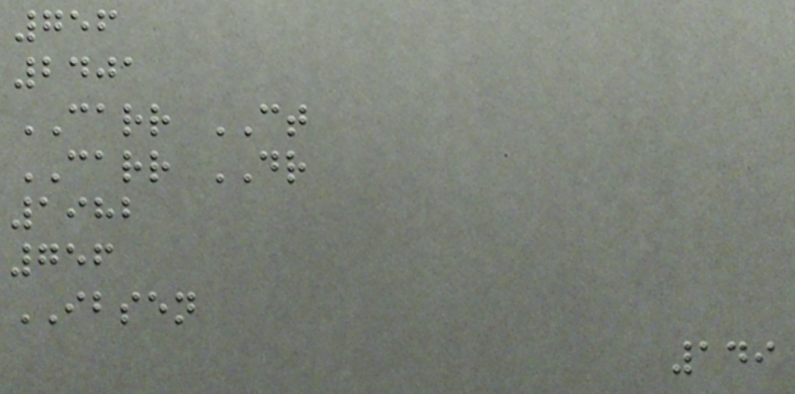756
2401
CARR CT
CARR DR
1982
756
IBSEN
149
